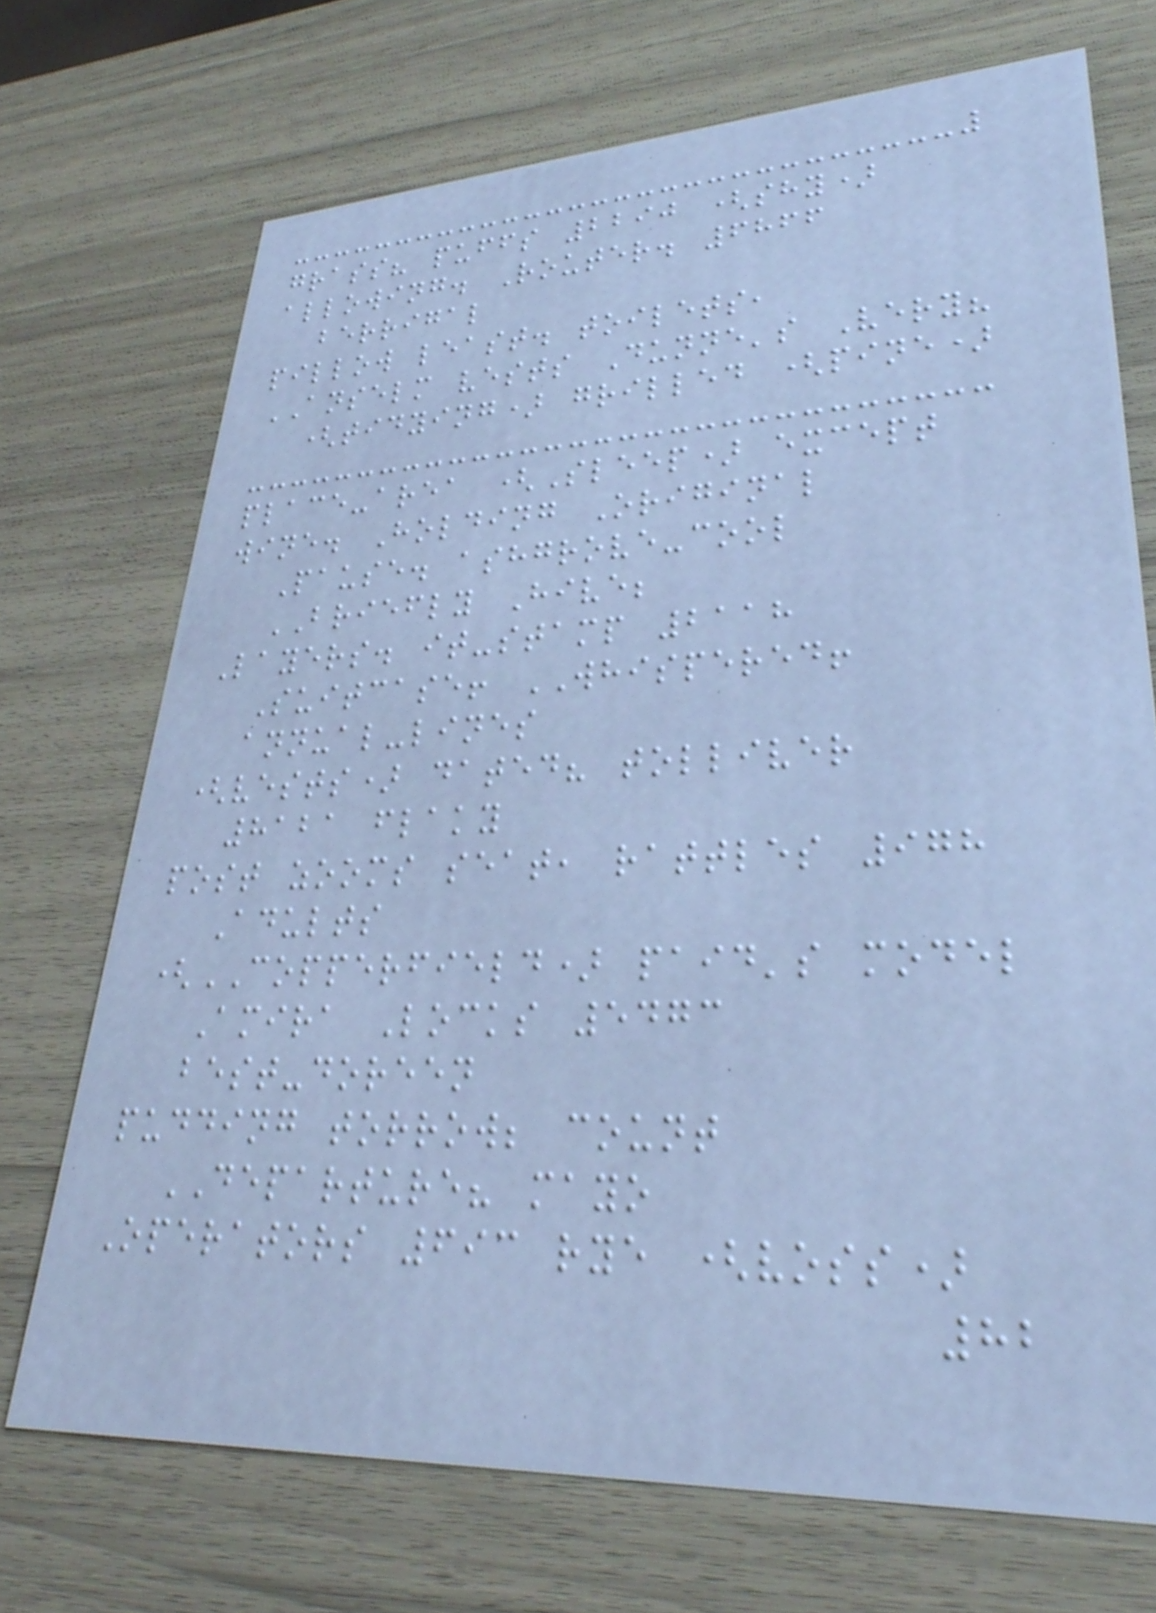grass? puffs 2290 (shy)
allowing. Router. 6866
berrigal
pillow least. toilets,
ANSELM vests Dunne's Very?
(tidying) grilled (pine)
place-area (Sleep) except
wine. Holding Original
Pause. ashgrove-cool
BRIEFLY Hive;
Layers. it-stamp 2118
Suitcase! WHISPERED!
annual-lines
(vests) dated? tolliver
8121 flaky
post zooms seat, rattles 978
Adults
(COPPERFIELD) paid's model
Amira Locks 5473
best-doreen
pudding torrow; count
DEPARTURE? mayo
Operators 693 rye (voss)
82
